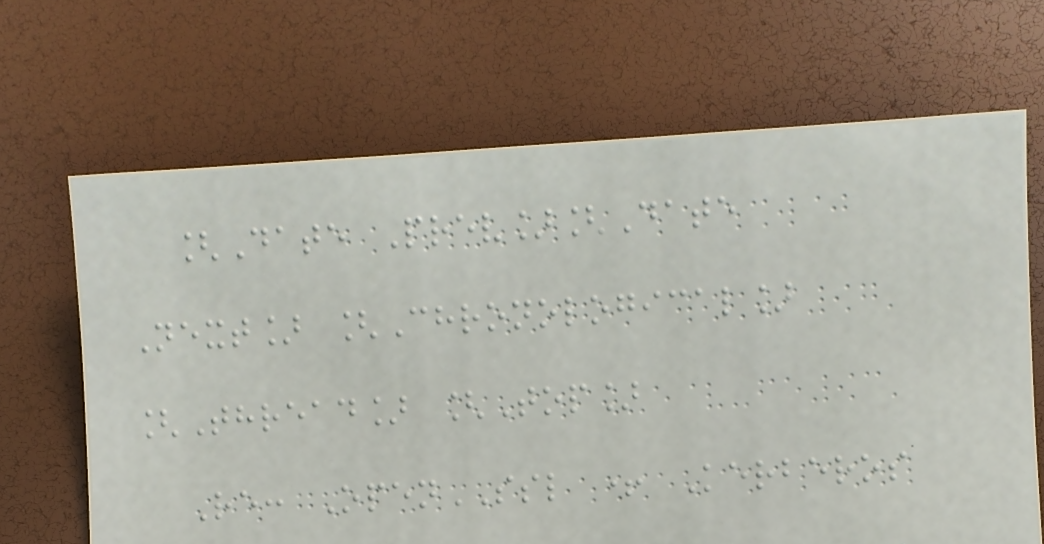[Date Prev][Date
Next] [Chronological]
[Thread] [Top]
Re: OpenSSL + Kerberos
